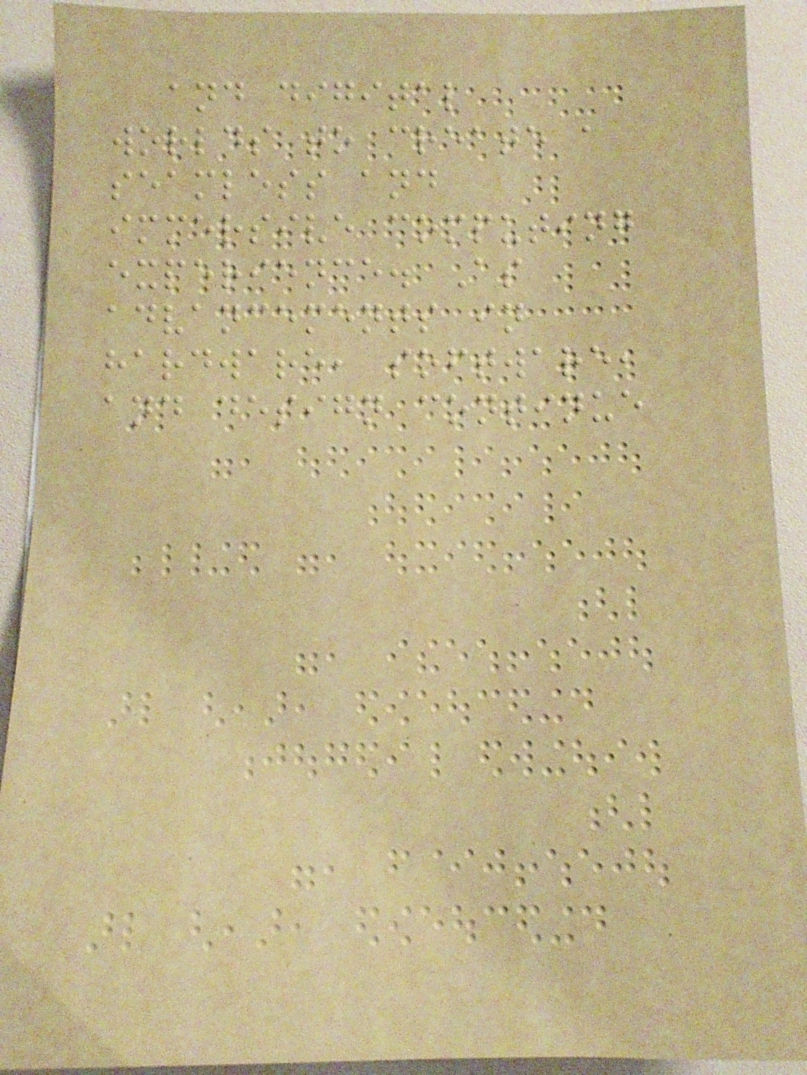and digital
worlds to create a
seamless and
immersive computing
experience. As
advancements in
hardware, software,
and design continue
